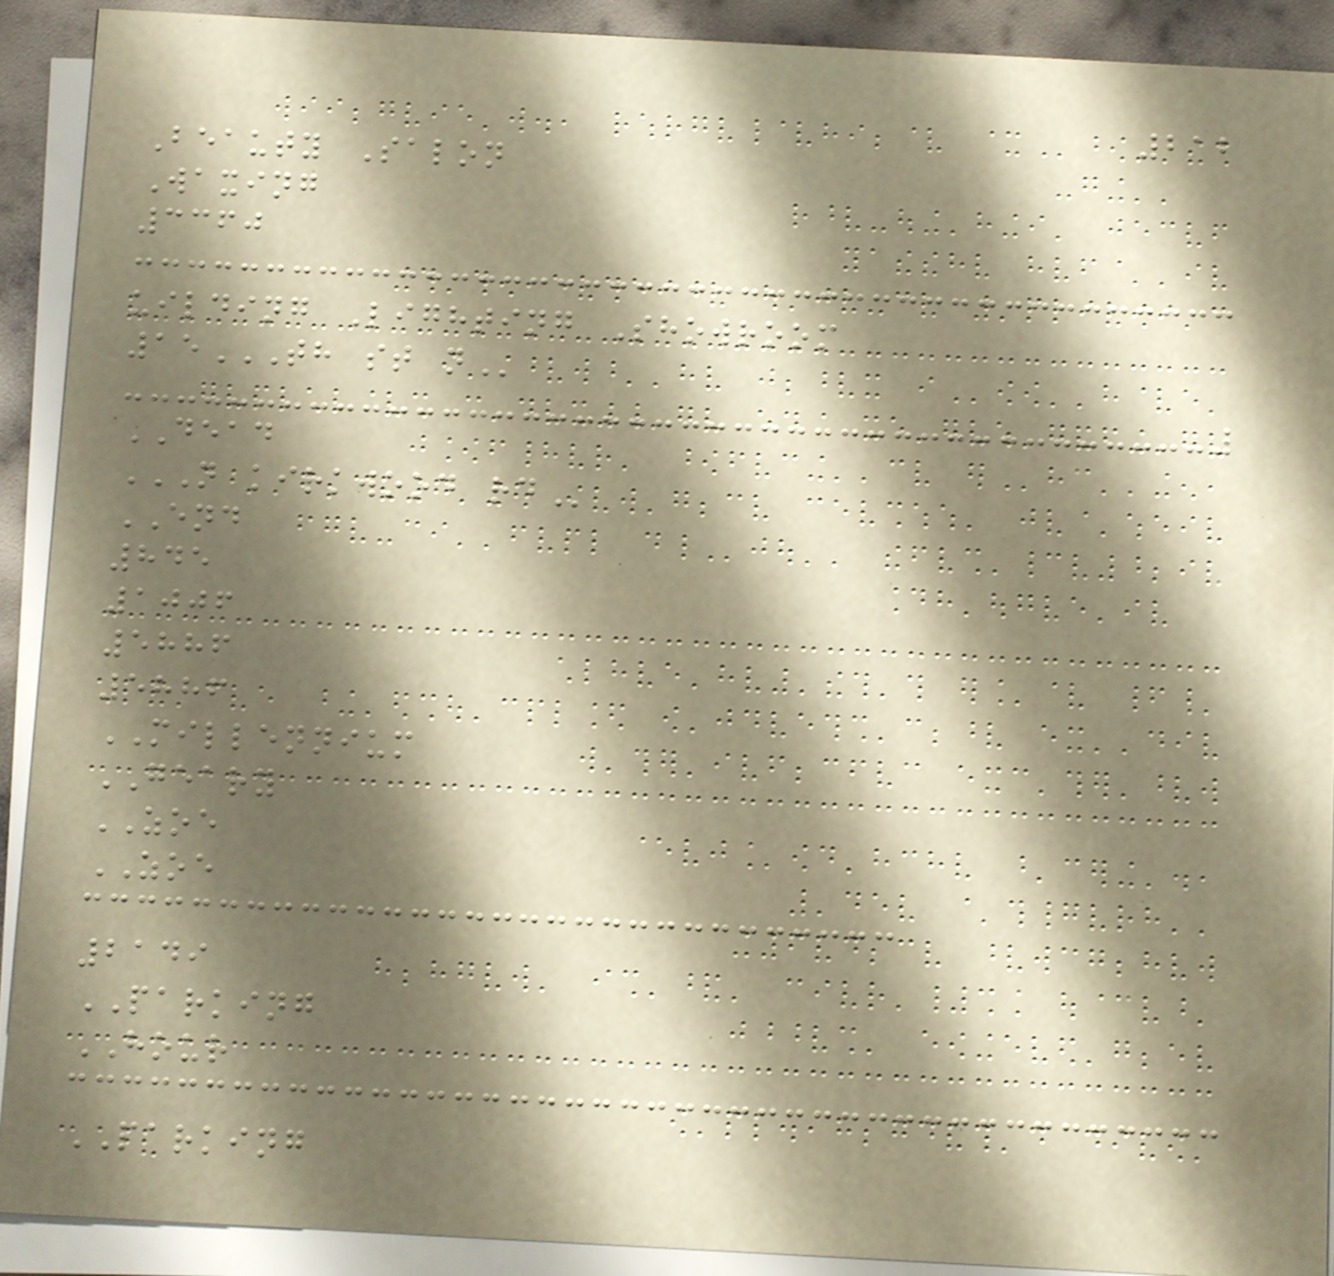212
Beauty Salon
Waxing
3360
uilding Lighting Showroom
15TH ST N
DEAD
N KIRKWOOD RD
END
845
1006
5886
5886
MILLENNIUM
GEARY
ZOE
ZOE
2149
PARKING
HOUR
PARKING
